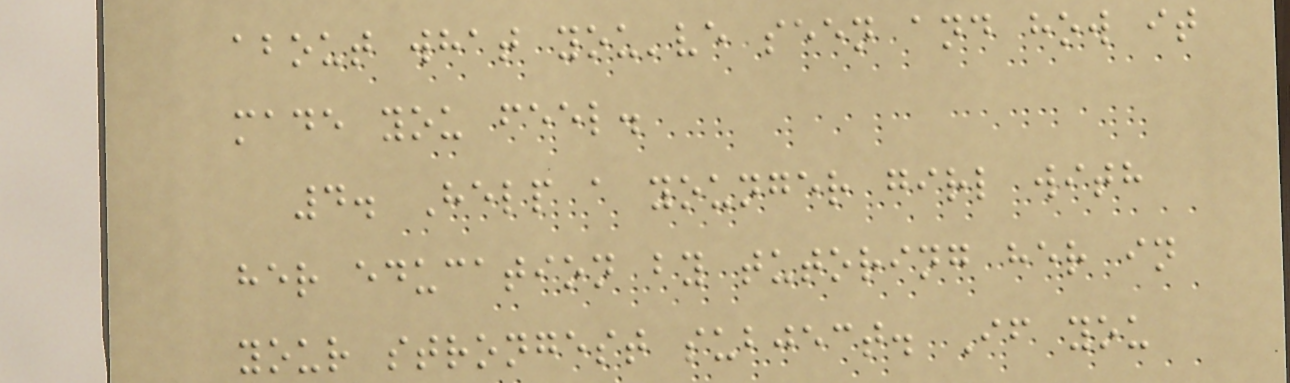about what you've seen and how it
made you feel.
4. Help a younger girl with
her education by tutoring her in
your strongest subject. If you
